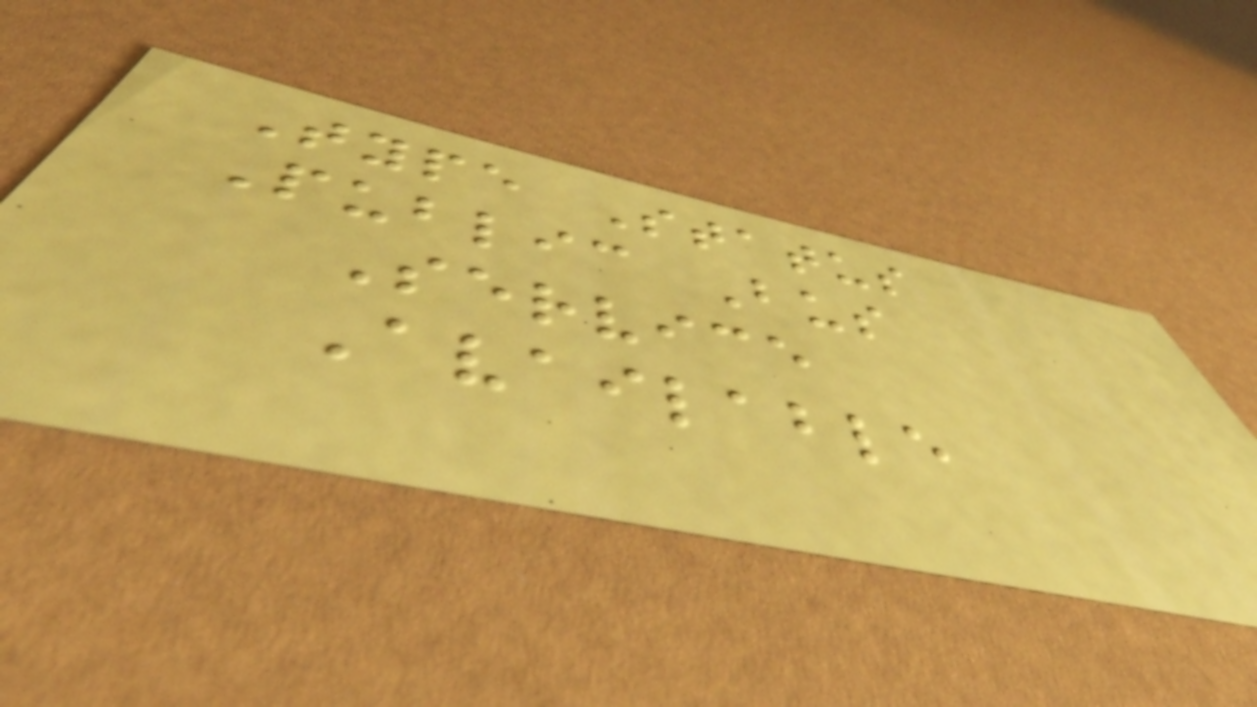Type Status
Public Bus
Service
Available
